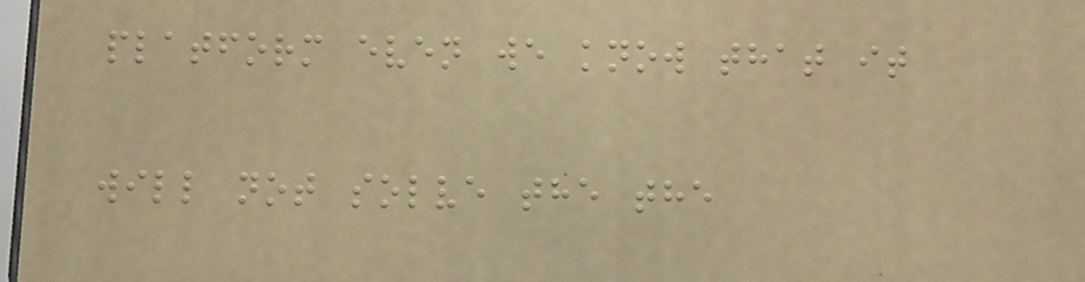platform even we know that it
will not solve the the
